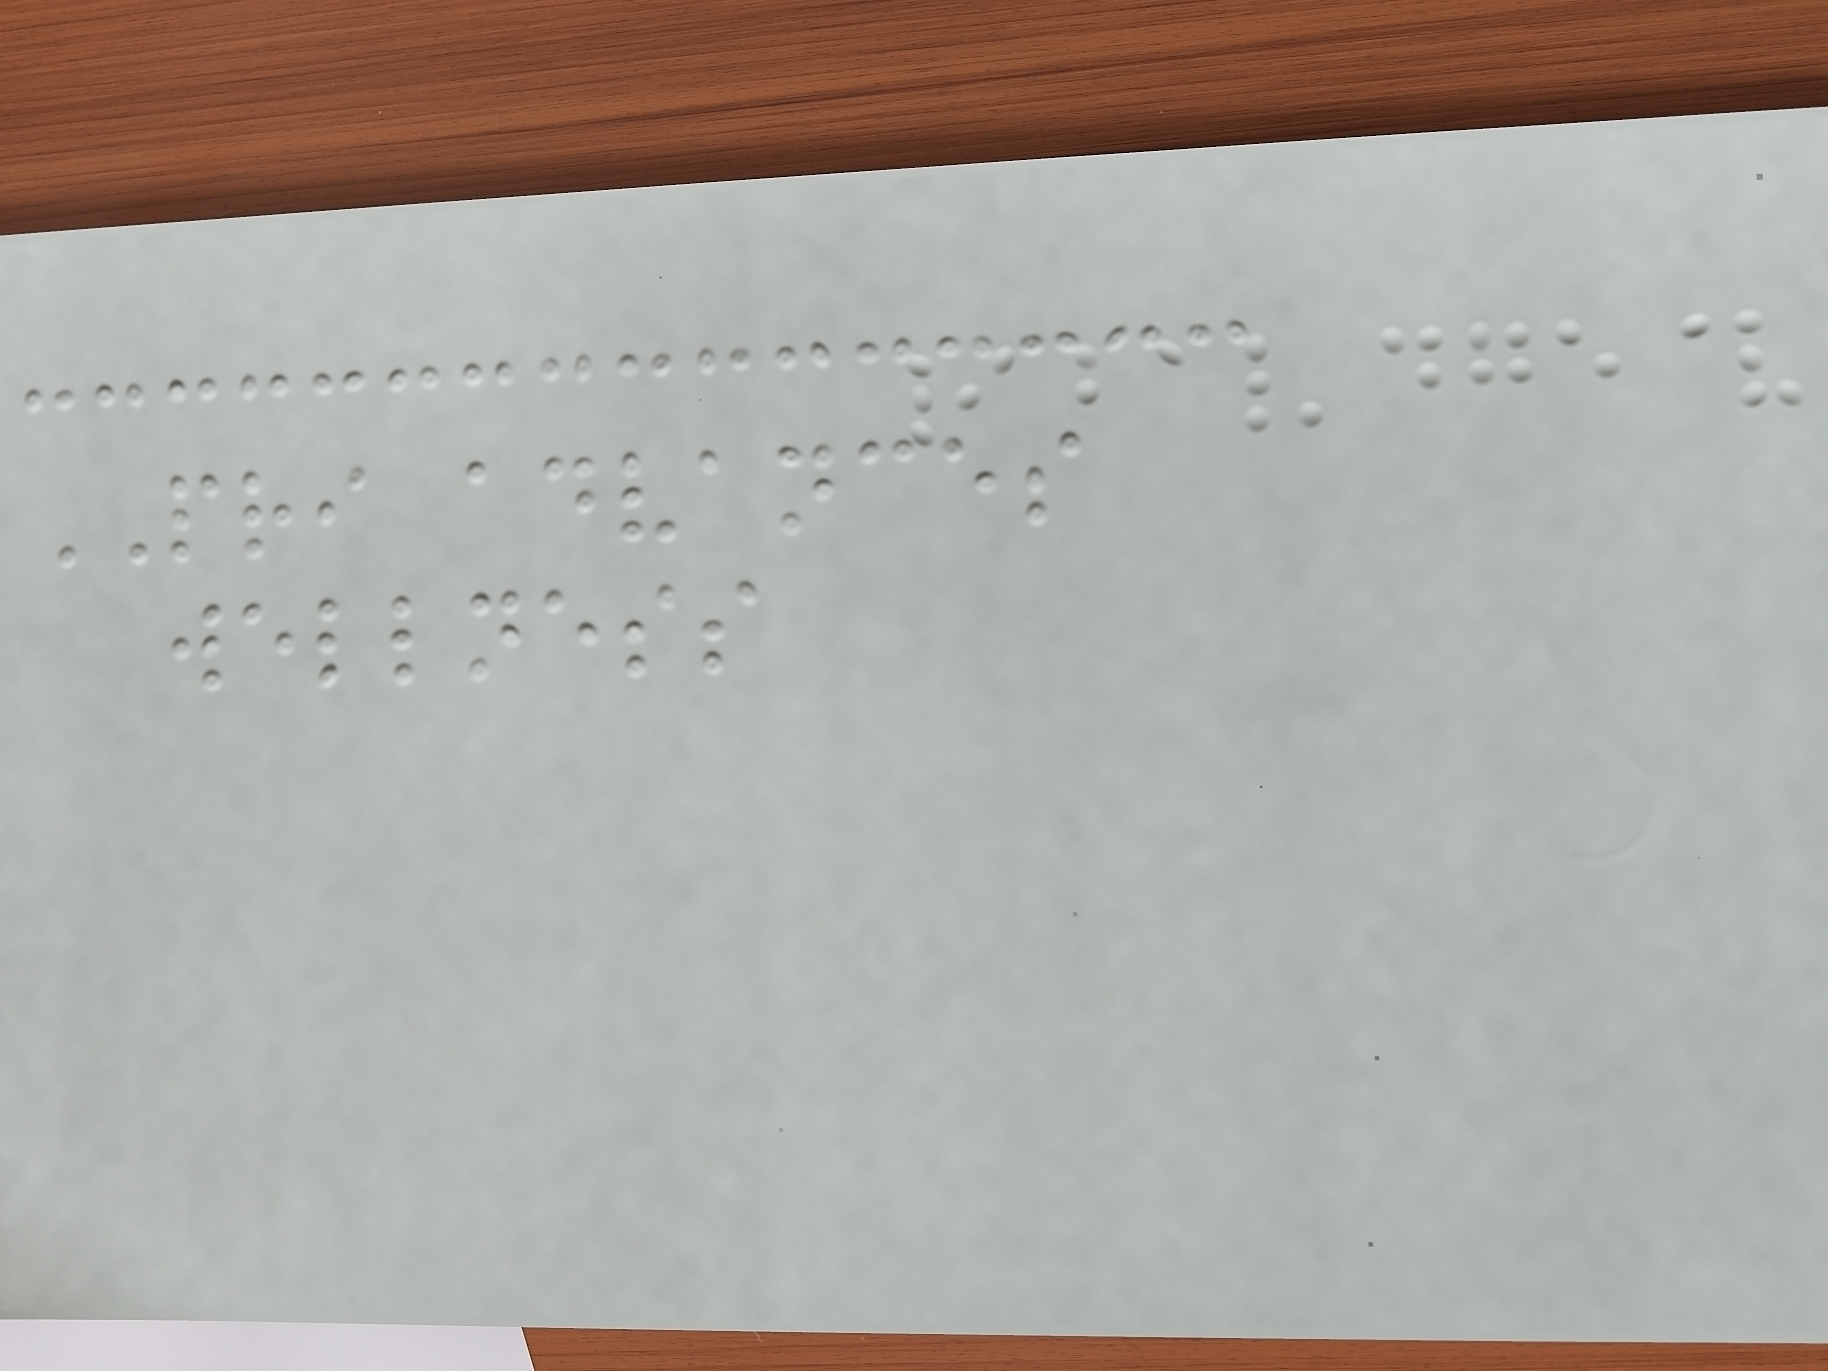PRI advances
wellness
